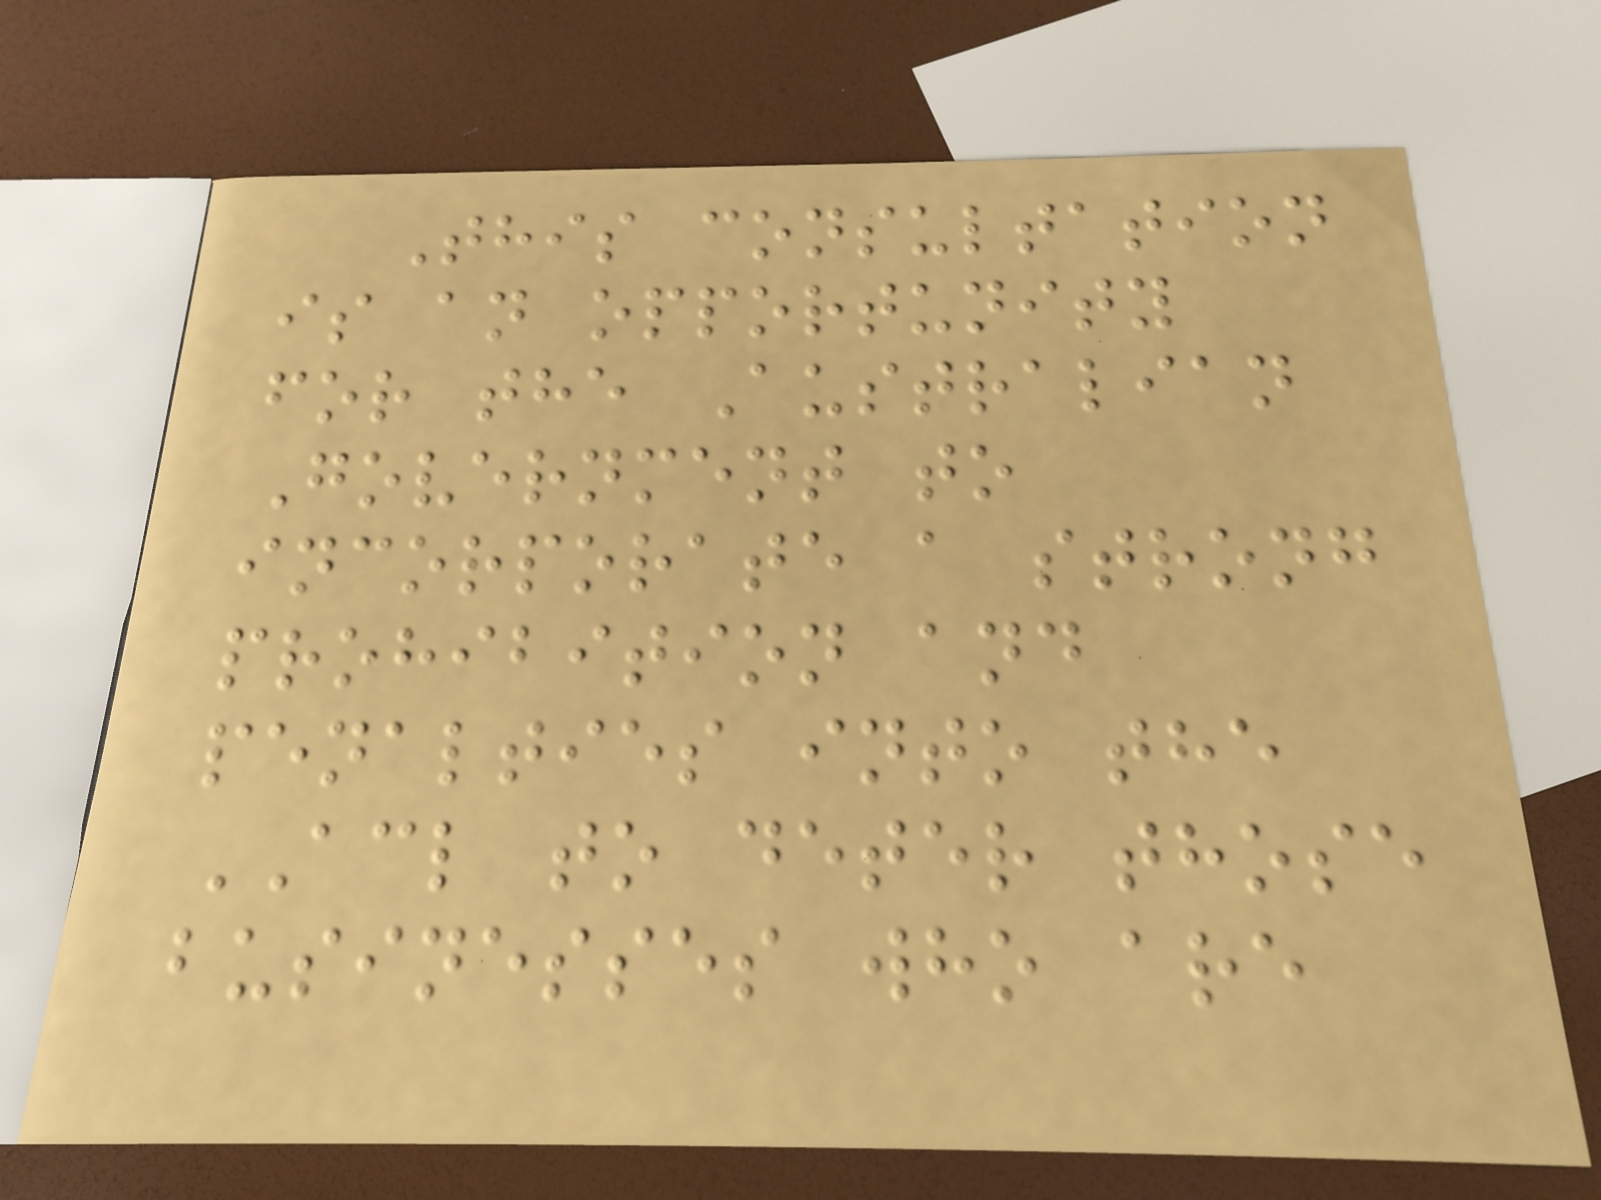This consultation
is an opportunity
for the Australian
Government to
incorporate a strong
prohibition and
penalties into the
ACL to deter those
businesses who are
